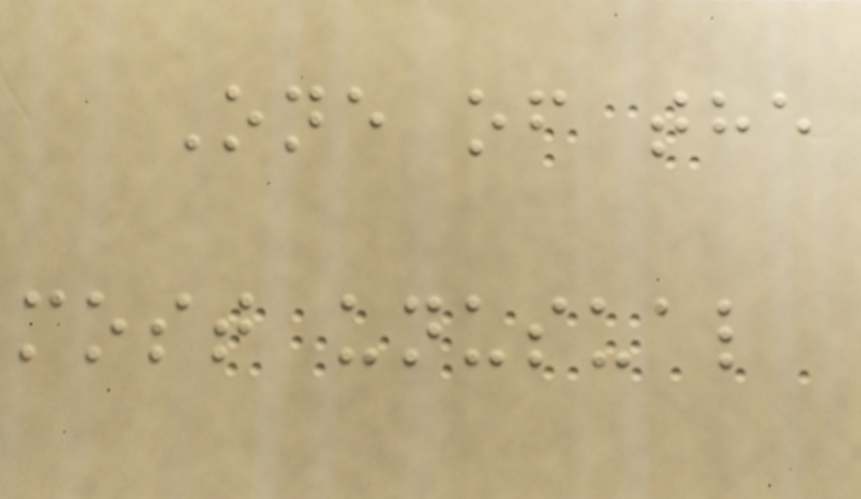One of the
most unusual
